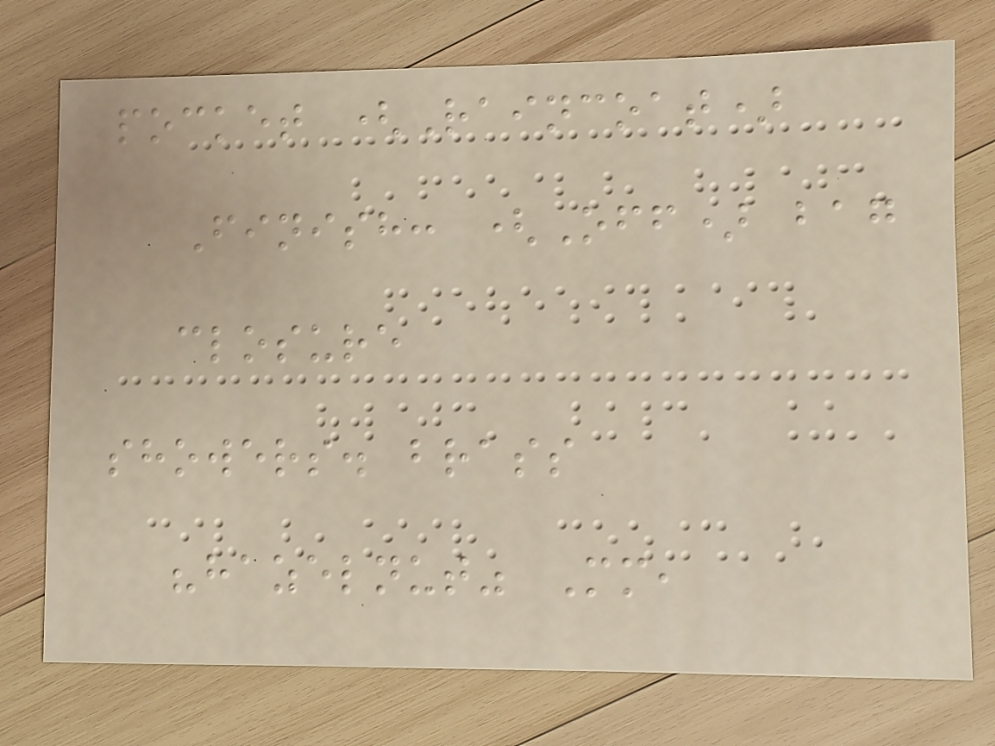pocket (Raincoat)
Finish: (Off) bag
closure
showers. brass
"hazelnut" Mm,
